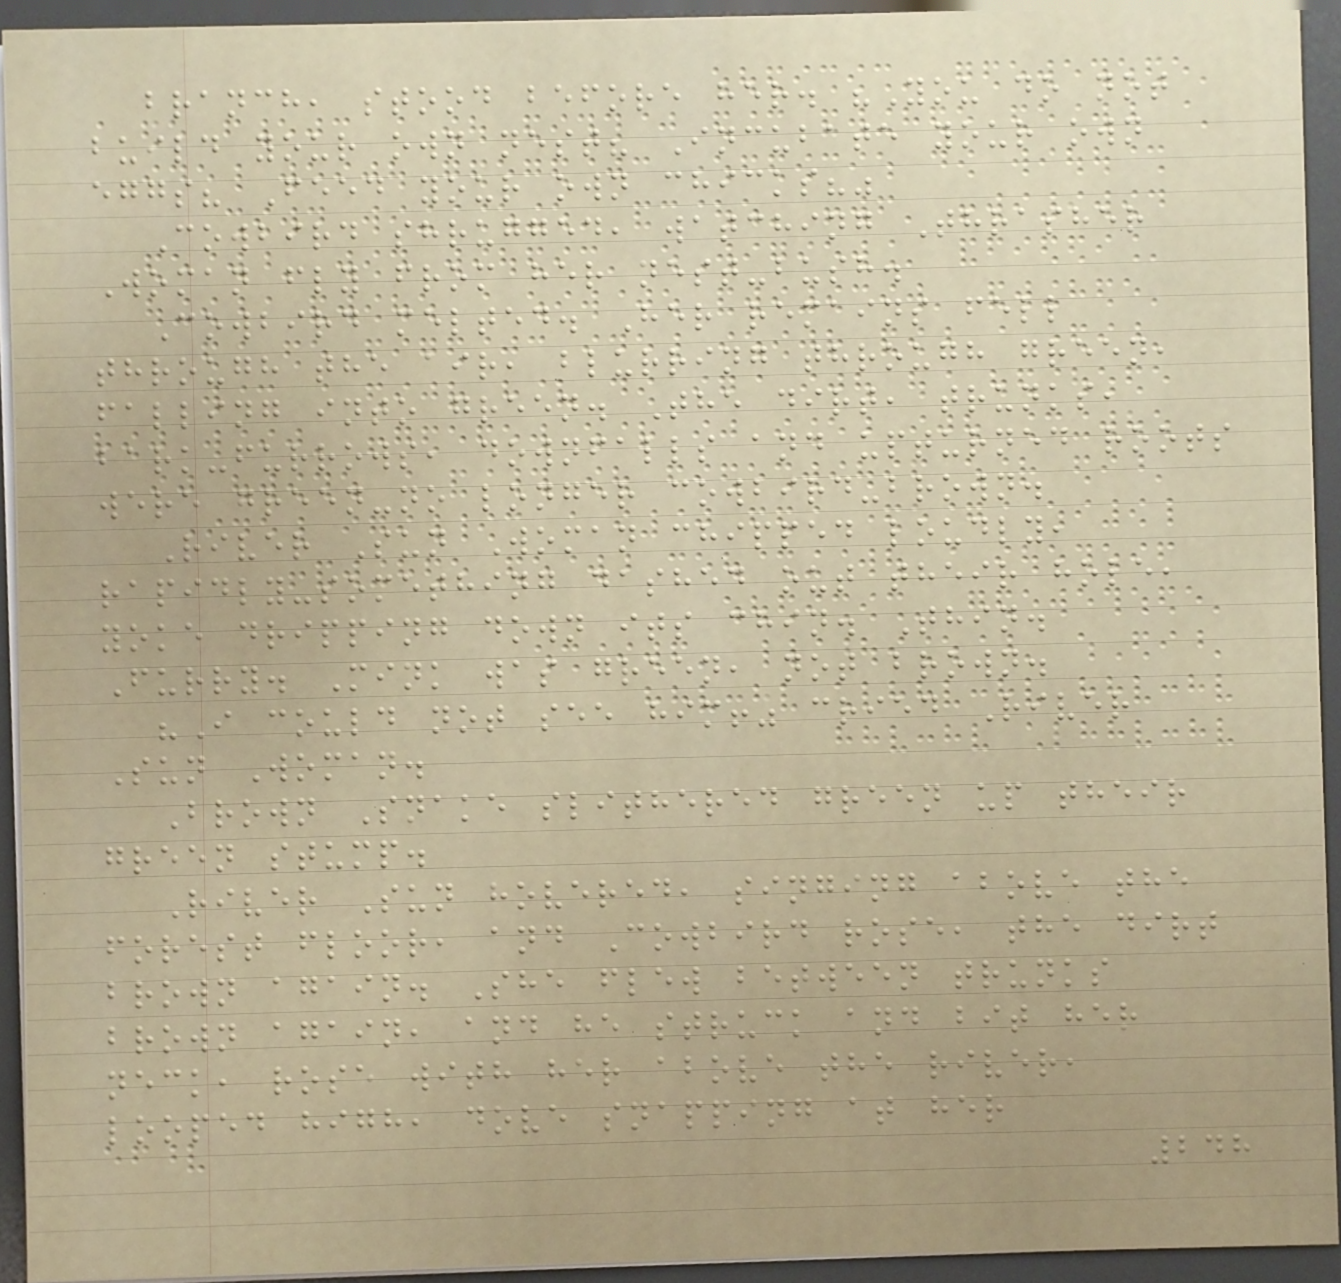branch, stood before her. "You do not
build your own nest? Incubate your own
eggs? Feed your own chicks?"
Cowbird shrugged, watching Thrasher
Woman fly from her nest-bush.
Cowbird melted. Her remains fell
through the air, blurring through green,
falling into green. The dirt, trunks,
bark-furrows, downfalls and upturned roots
were green-no longer cowbird-brown.
River Sun Woman chipped loudly,
rapidly-something dashed out their hole,
yoke dripping down its chin. Thin.
Furry. Mink was green, not brown.
"I could not see him!" cried River
Sun Woman.
Brown Snake slithered green up their
green stump.
River Sun hovered, singing above the
forest floor, and Cowbird rose, the dirt
brown again. She flew between trunks
brown again, and he struck and bit her
neck, rose with her above the river,
looped high, dove snapping at her
248
